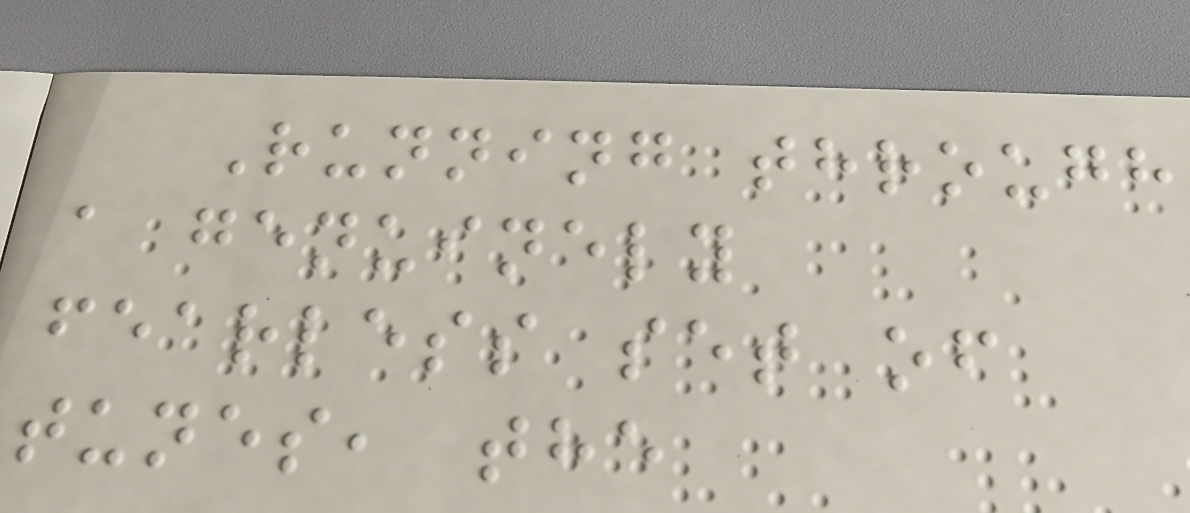Running through
a genuinely
fearless set of
tunes, the
